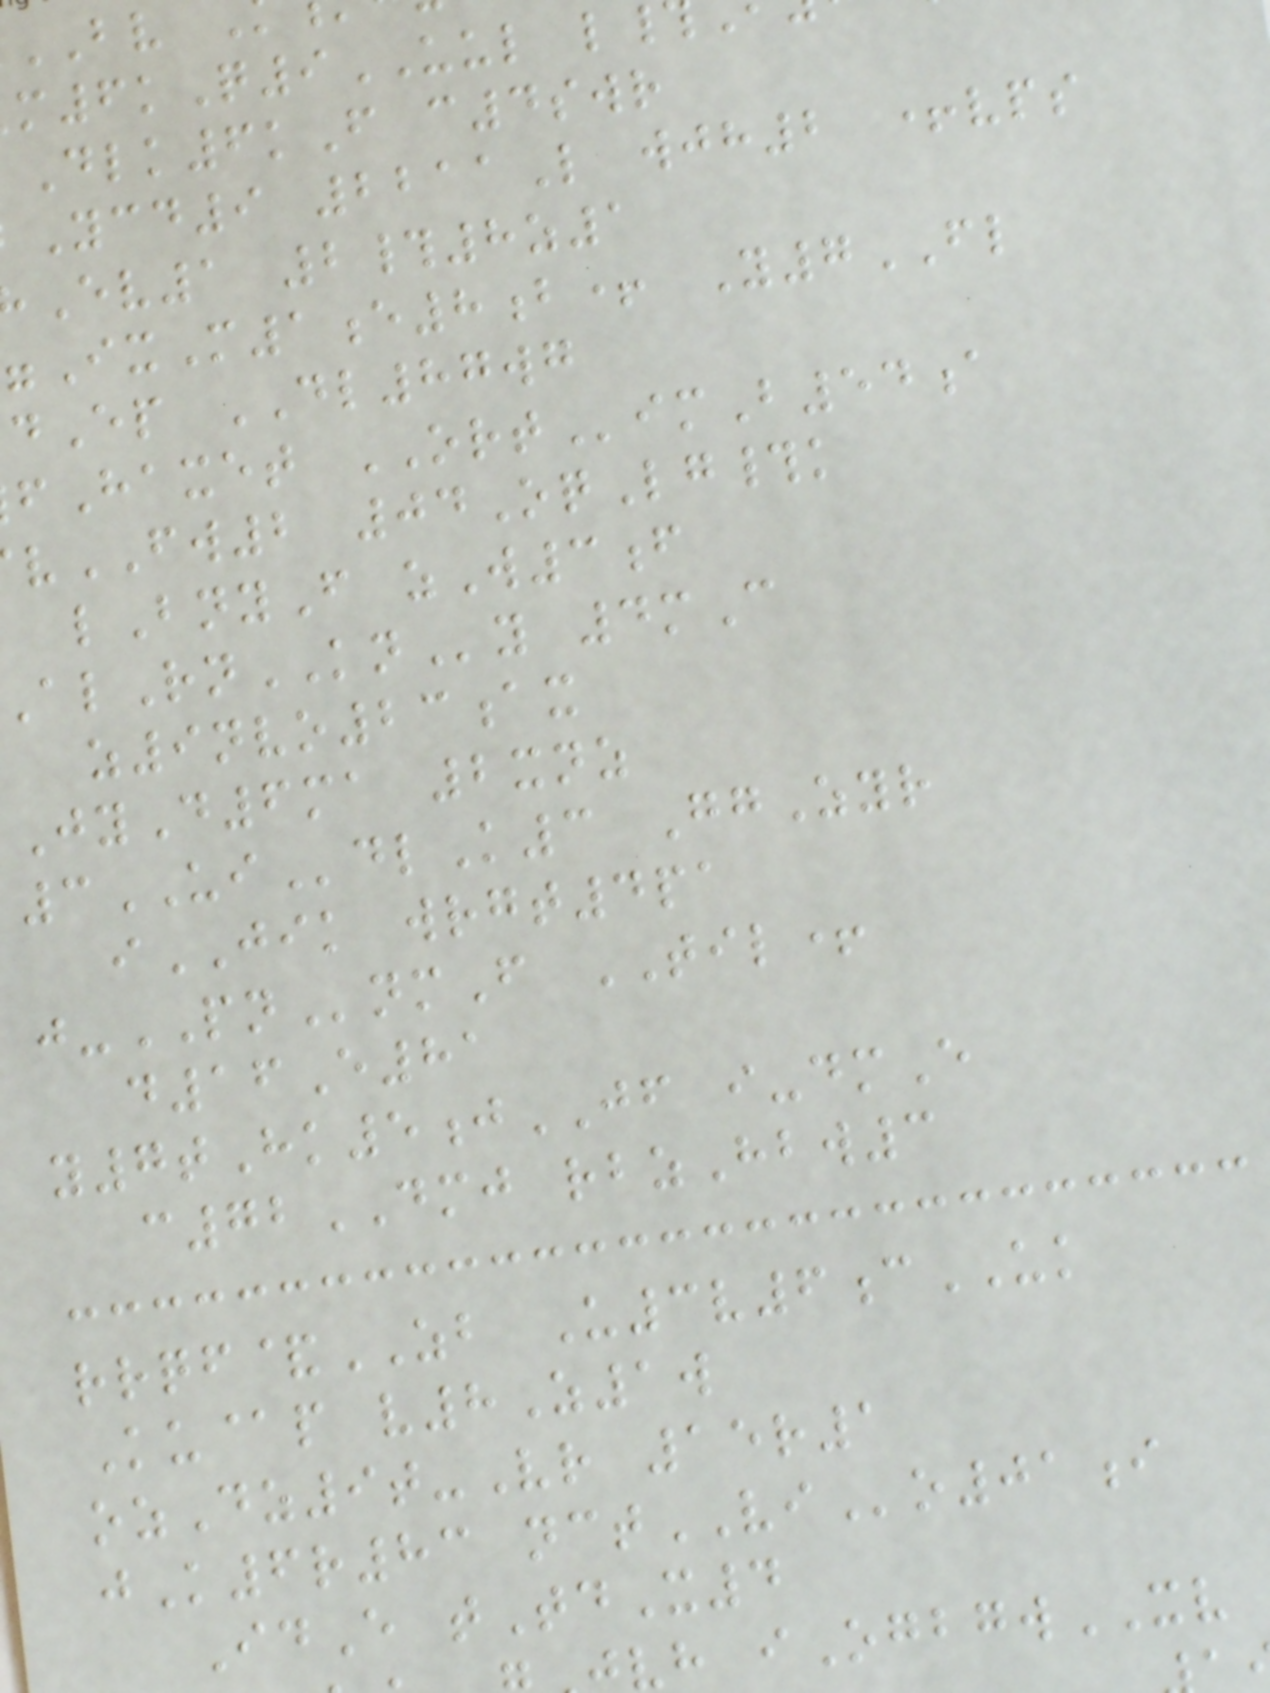6kQ9UUL l
Dlk6kF c4swr
Ycd9 2211L wjh2 +vps
Ev1 2#8z1
IxM1e8b+ Y7FL
dEp DL87wg
Haxet ORTimB54a
vFW2 04OqLg#k
lBnyF zW3f
lRnKNy 4mC
z9nvo23ax
JyD6ma 2xnz
3UIdlK3 GgZyr
iJIK wrgt4pa
j-PNnmF TIL+
d16E81
y7tHk5jJF i-dmE
c72DMJ rbzHbw3
rrqf&ZB U3v6cUK
Ku@p v8Z1w
ozDz9t-Vr 15r1
jK6r83 nctVIo01i
IdE tTdX4
vh iOgbgwXV
